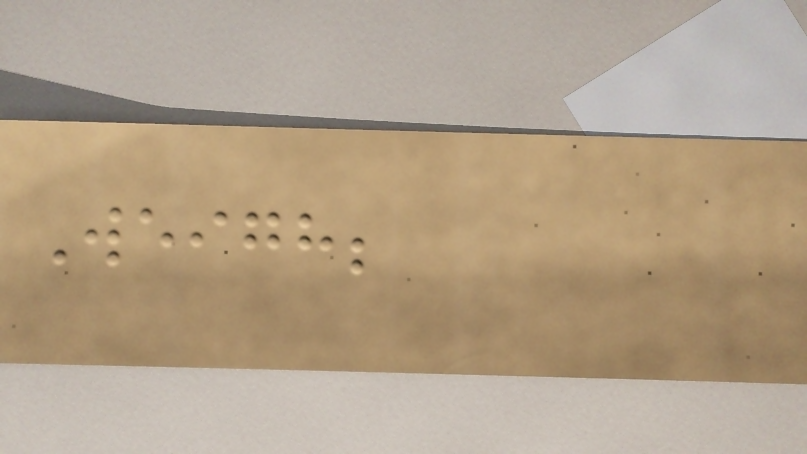Weigh;
